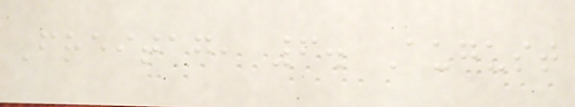Freitag, 6. August
